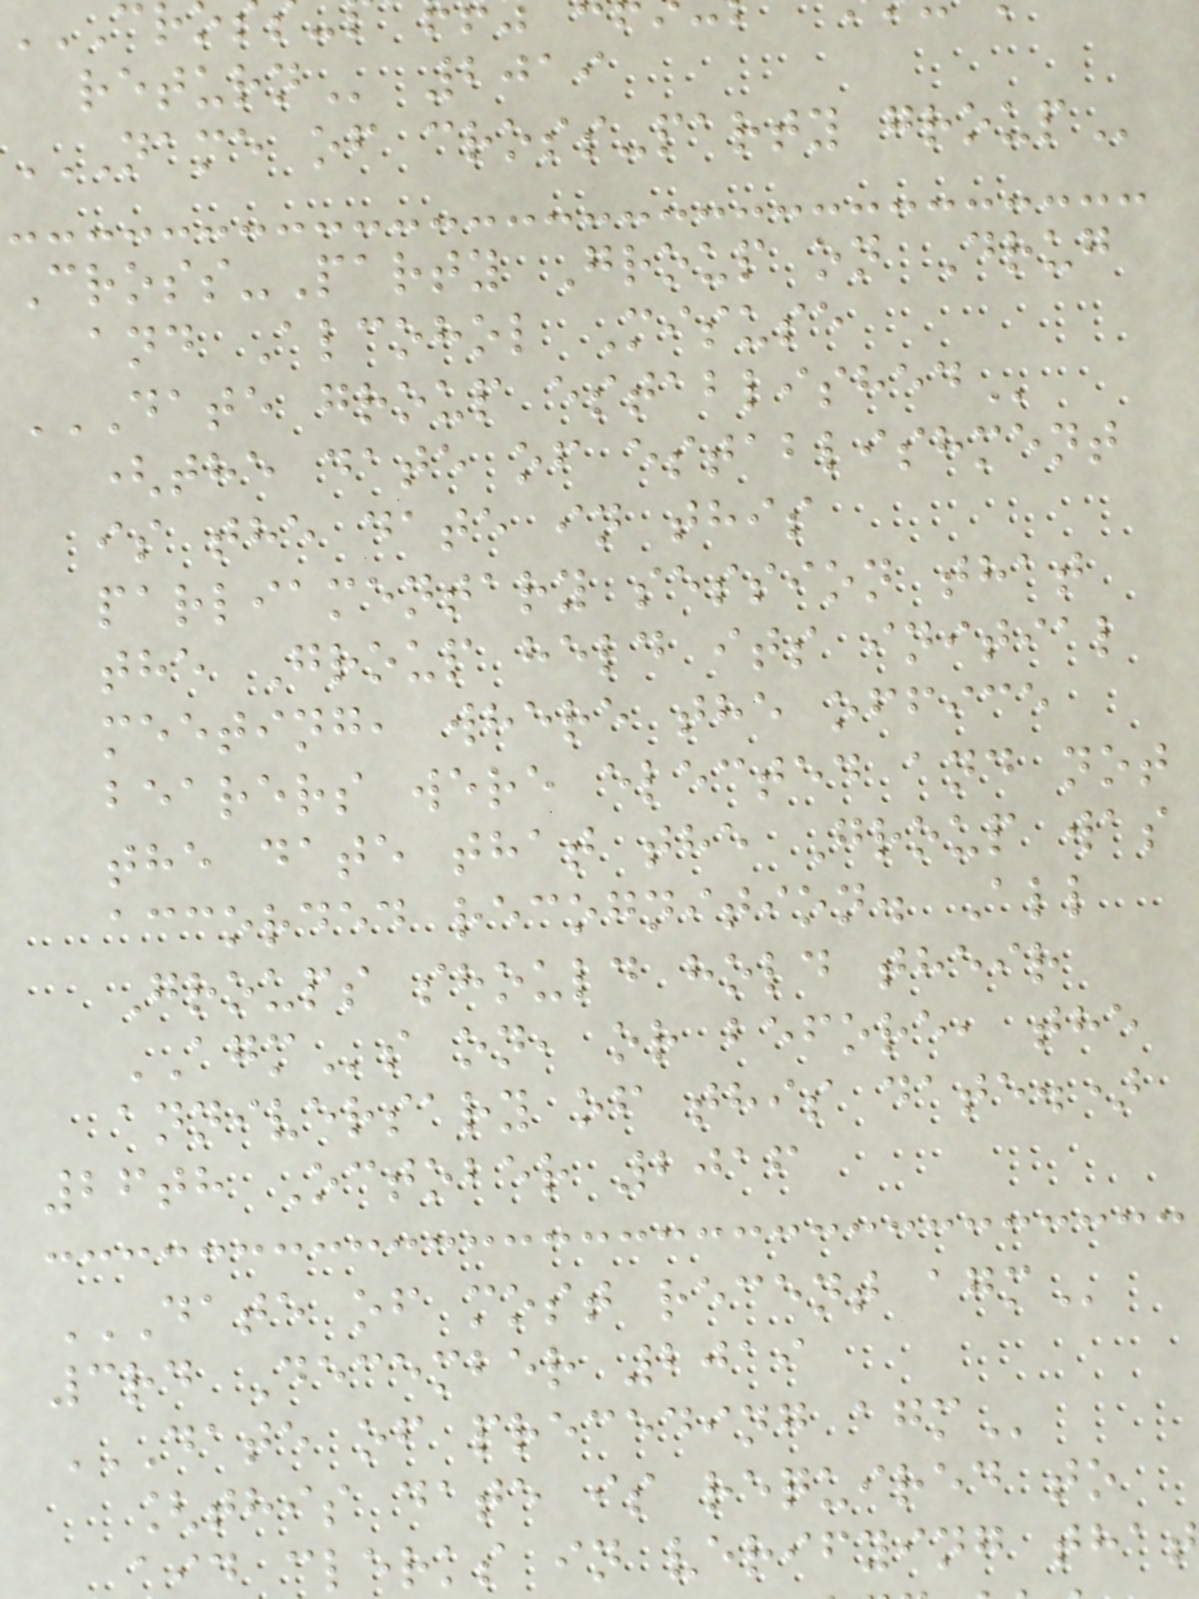2019
NAME OF CROSS-PARTY GROUP
Cross-Party Group on Drug
and Alcohol Misuse
DATE GROUP ESTABLISHED
(the date of establishment
is the date in this
parliamentary session that
the Group held its initial
meeting, where the office
bearers were elected and not
the date that the Group was
accorded recognition. All
Groups should hold their
AGMs on, or before, the
anniversary of this date.)
26th October 2016
DATE OF MOST RECENT AGM
3rd December 2019
DATE OF PRECEDING AGM
[this date is required to
id clerks in verifying that
